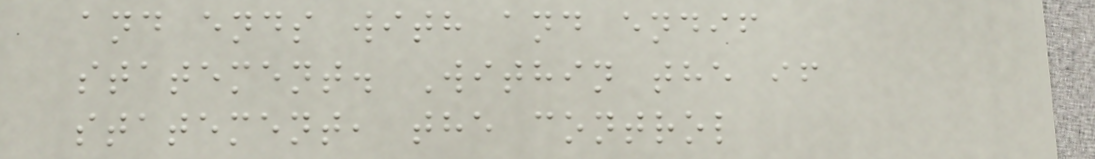and ends with and endif
statement. Within the if
statement, the control
